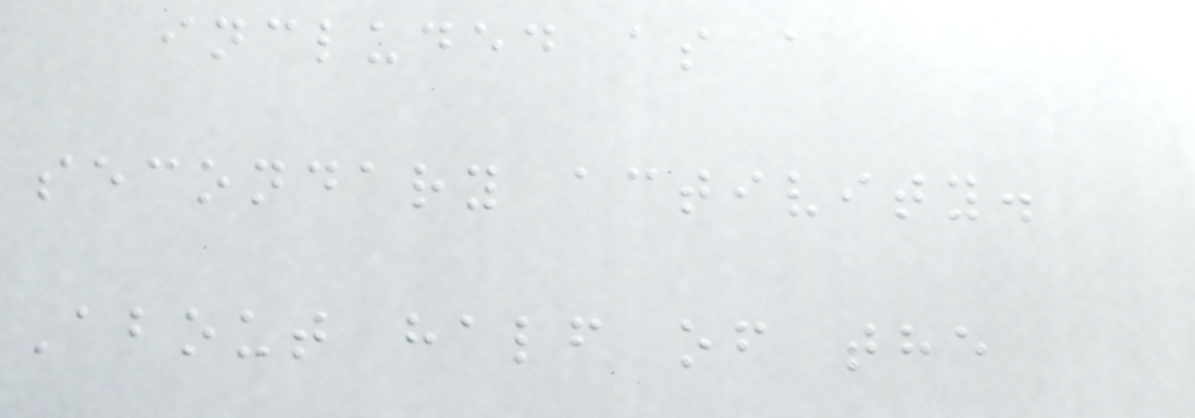included as a
secondary activity.
About half of the
